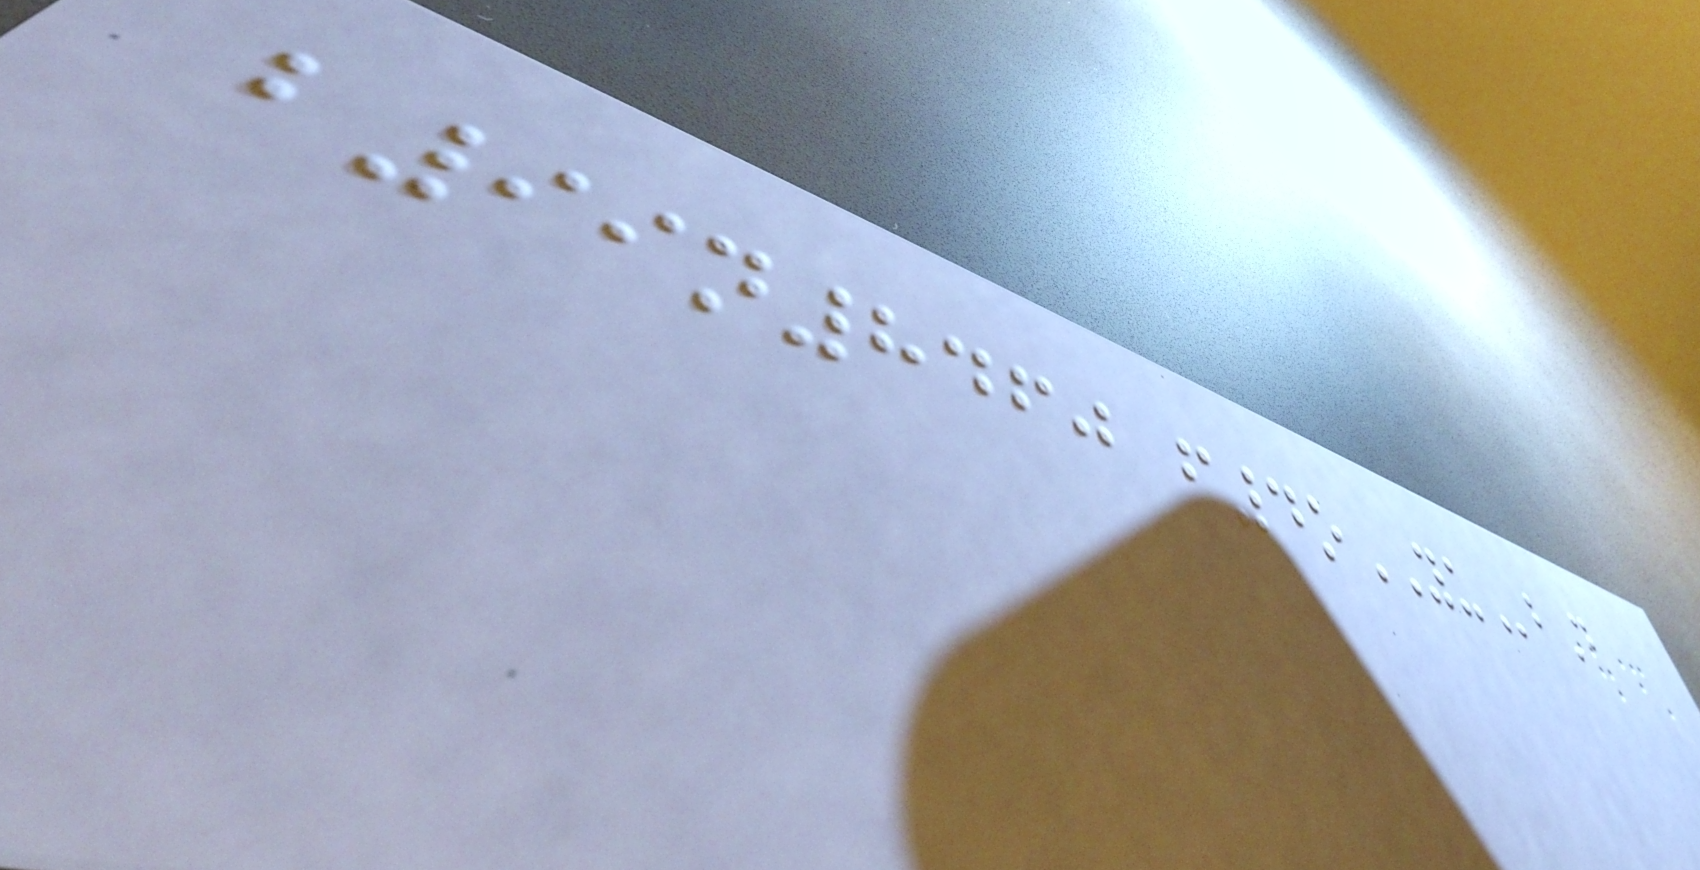b99n8460 f4oYUbD
